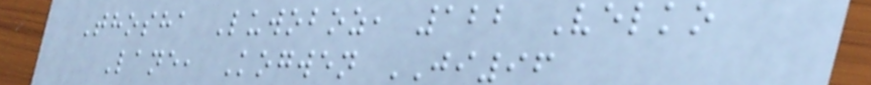Thosha Luwoboz, 122 Velko
Lane, Kogwen JI96
